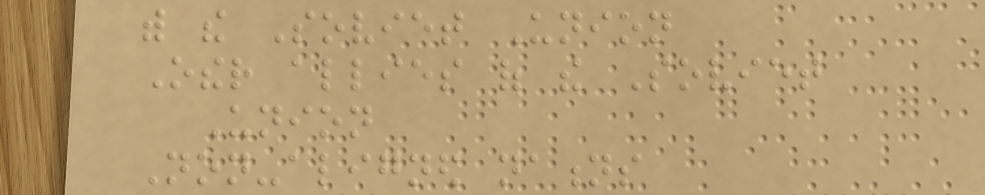with the Soviet Union
Other allies of the Soviet
Union
Non-aligned nations
